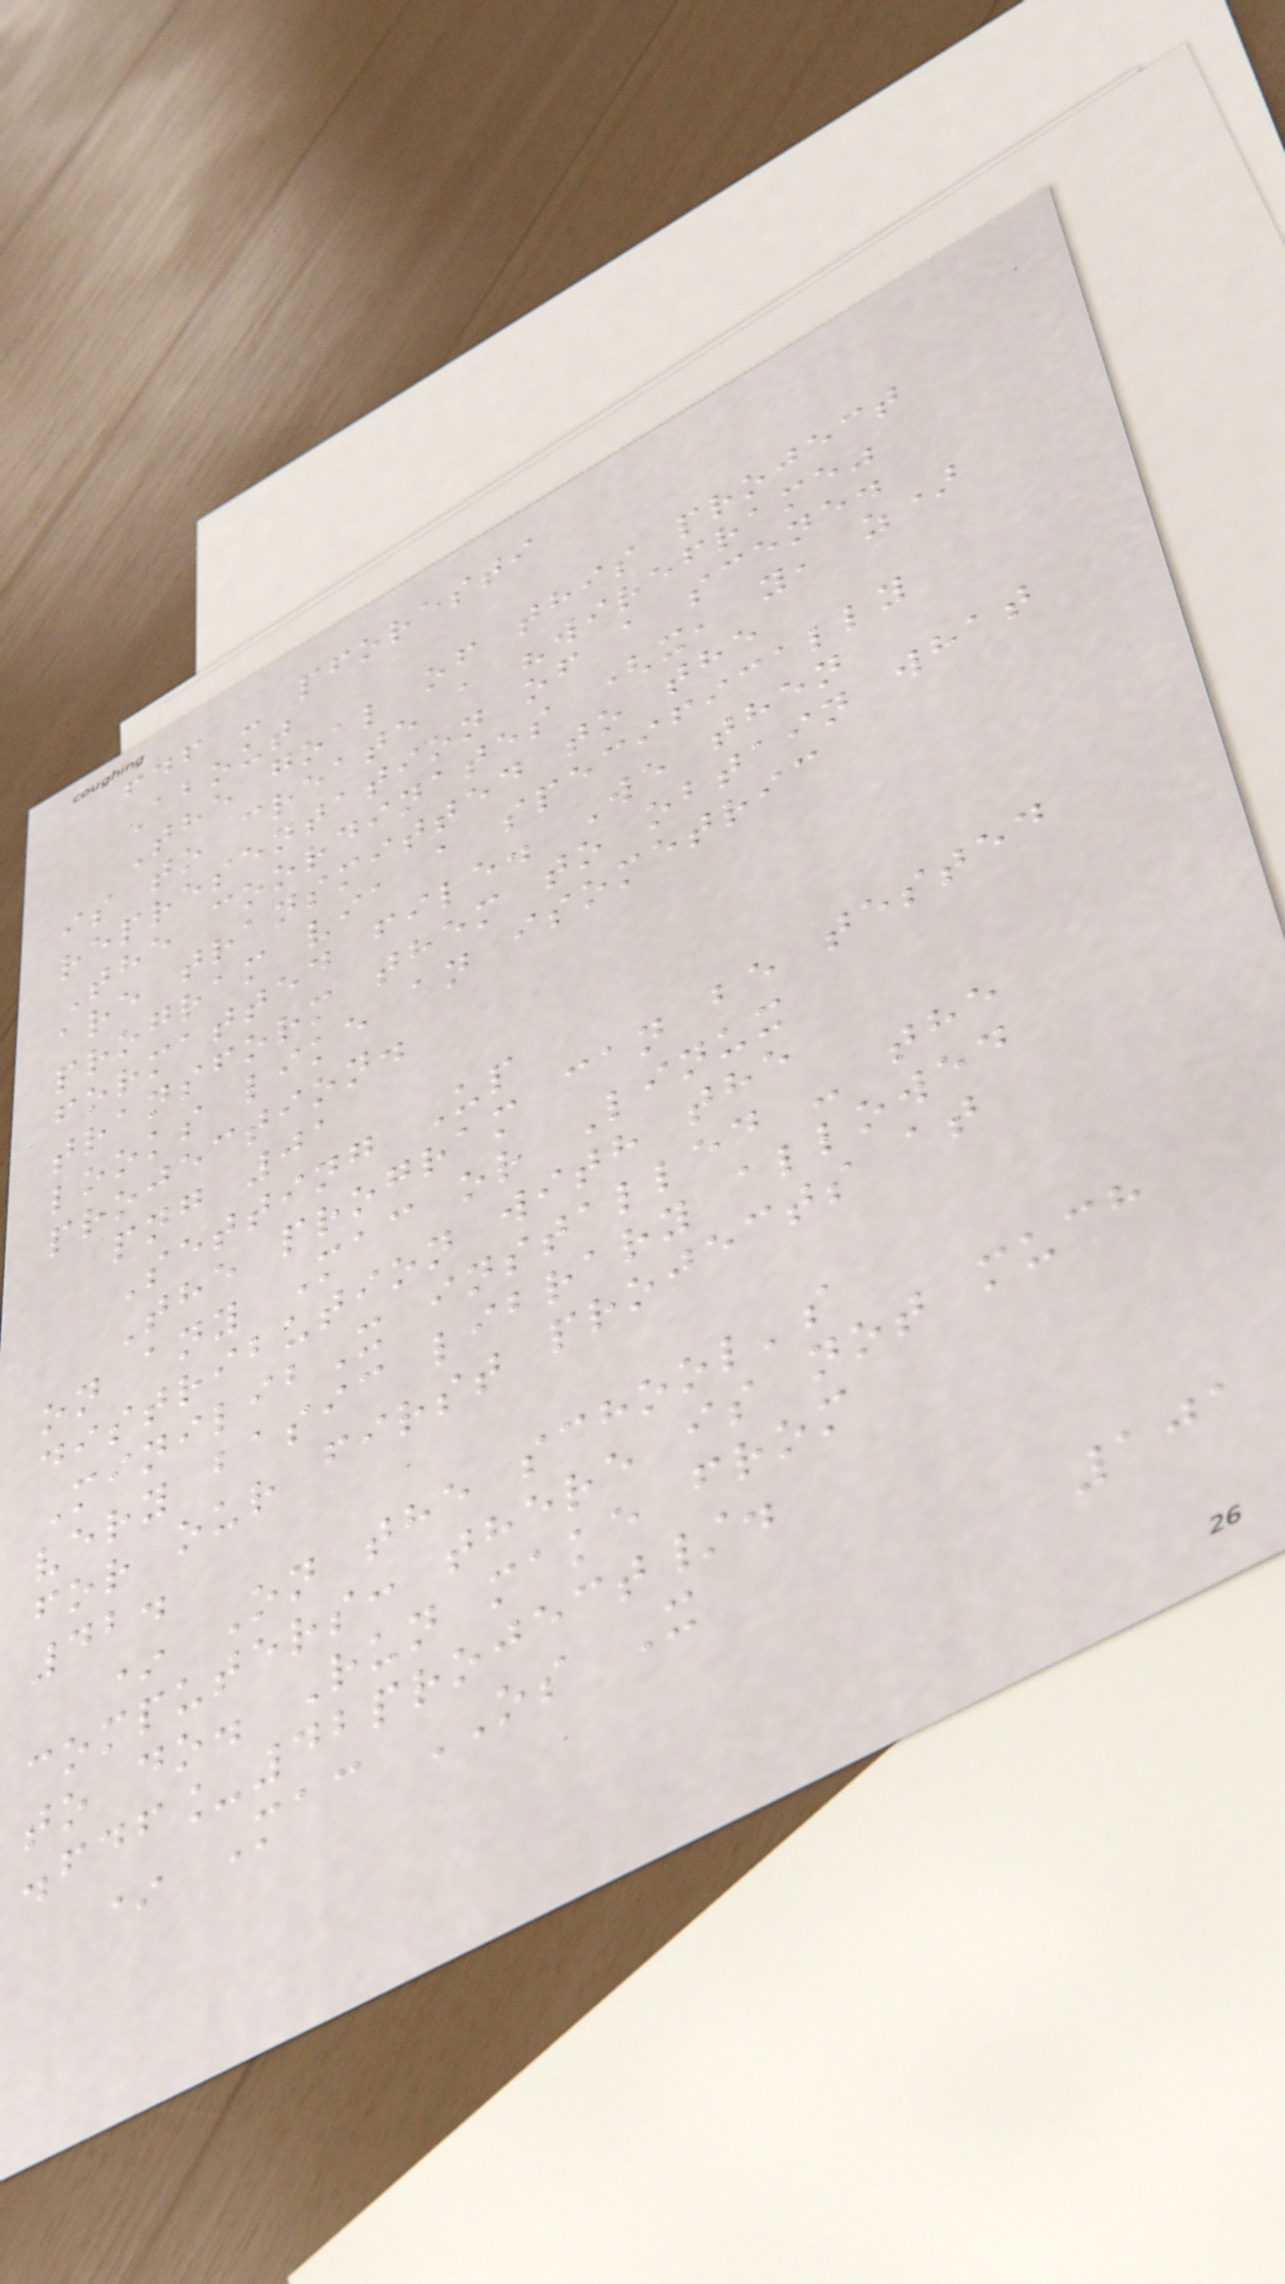fdf - pforesti
About
The goal of this project
is to create a "wireframe"
representation of a scene.
The coordinates (x, y, z)
are transmitted to the
program via a specifically
formatted file. We then
transform them to obtain what
looks like an isometric
projection.
png 01
Setting Up
The program can be tested
on any Mac or Linux
distribution with the
MinilibX installed - the
very basic library allowed
for our first projects at
42.
* On the school's
computers: there is not much
to do. Run make from
.fdf_42project/.
* Mac OS X
101
